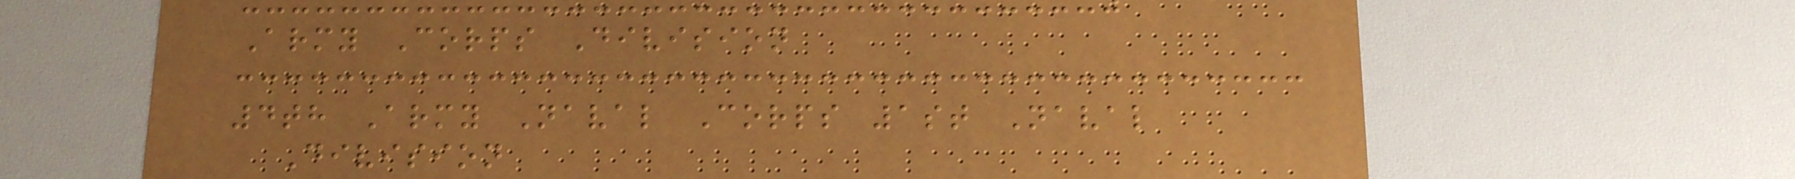Army Corps Division
4th Army Naval Corps 1st Naval
Division
